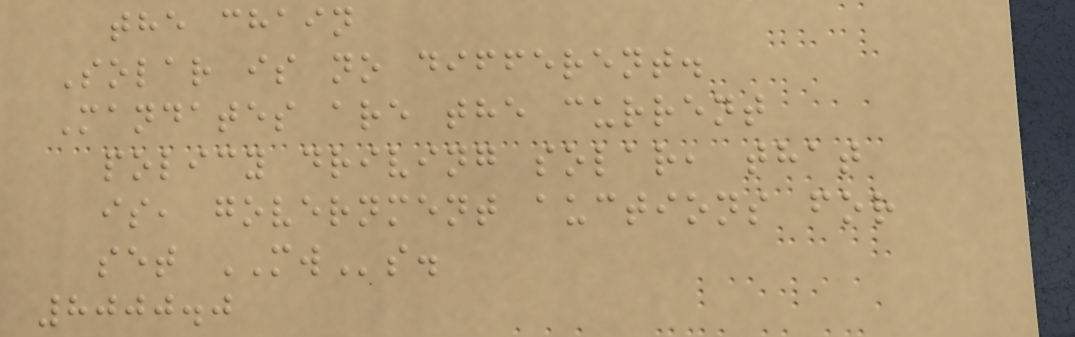the chain
Solar is no different.
Mandates are the current
policy driving solar, that
is, government auctions for
set MWs.
8000.0
